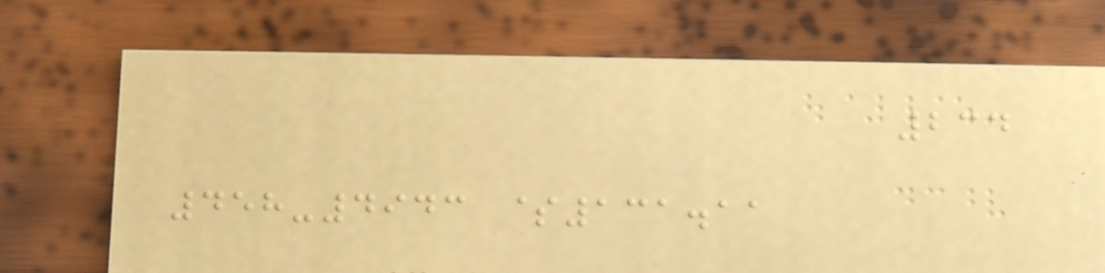234
458-4943 $131.11
